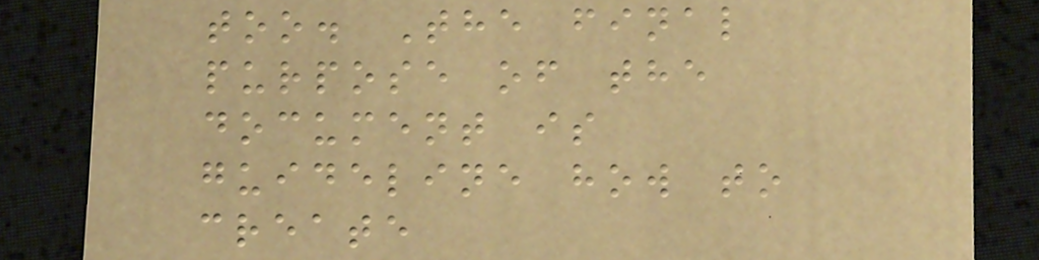too. The final
purpose of the
document is
guideline how to
create
